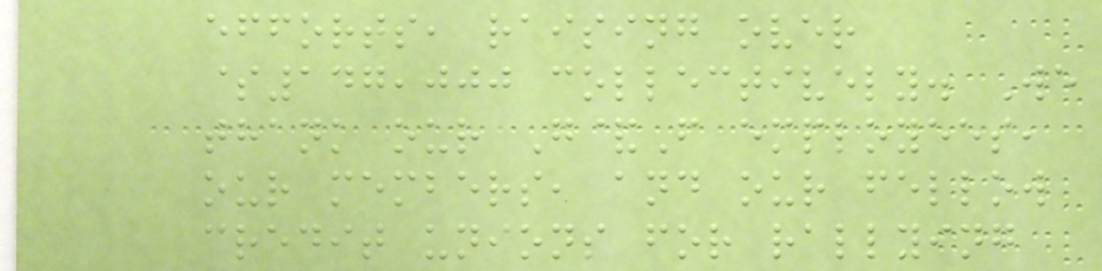efforts, raising over
$147,000 collectively. We
thank our G&F employees,
our members, and our fellow
credit unions for rallying
